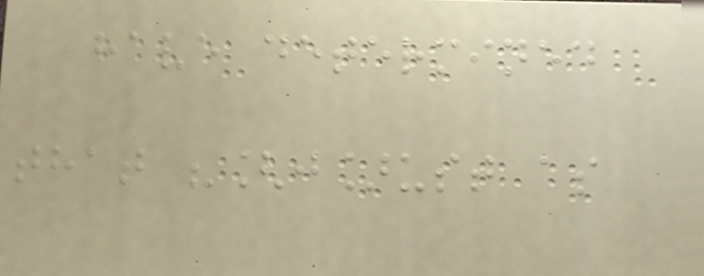have determined
that "[j]ust as
